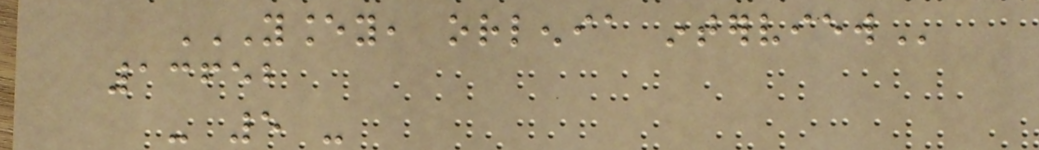YANCEY, ORLENIA INTERVIEW
13652
- 5 -
